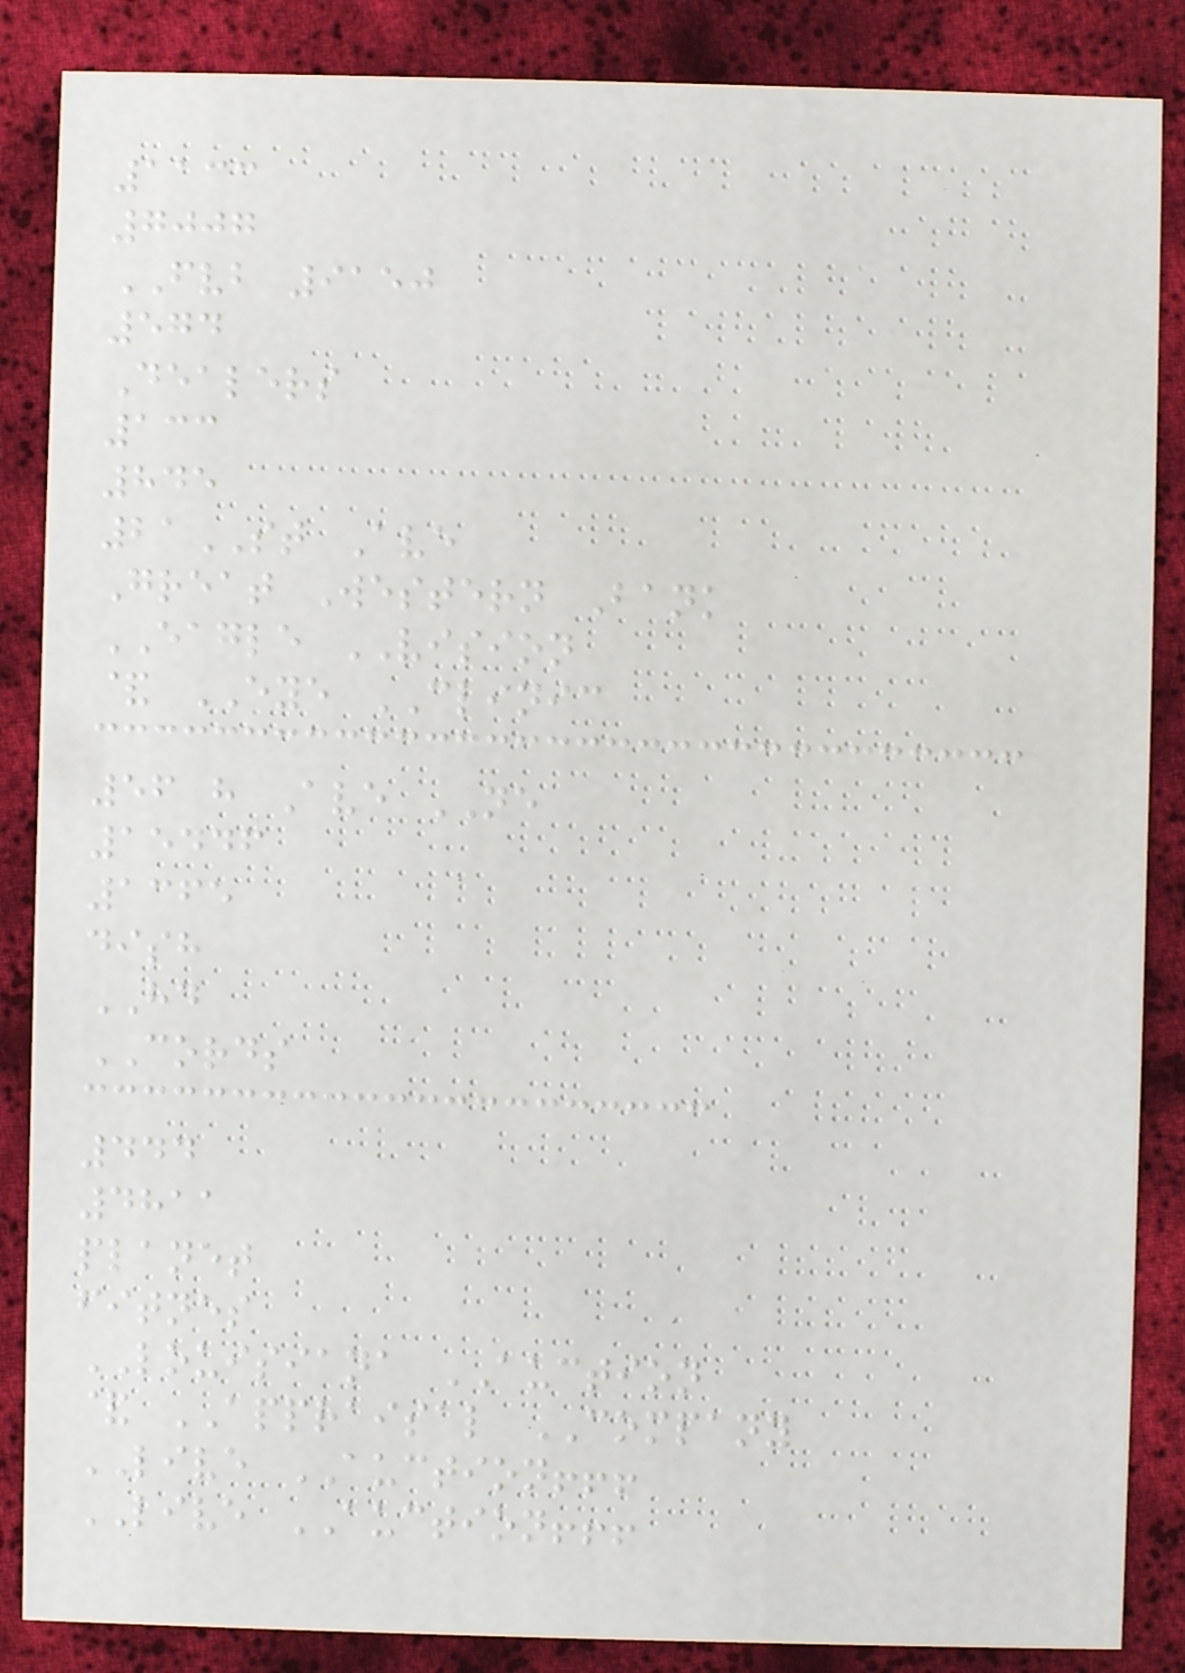1133
7007
FVB 9150
574
Dealers
133
845
21ST Ave
Great Western Bank
EAGLE VISION
& EYE CLINIC
56 h Ave NE
15446
1365
dish
HD
CORDS
444
4811
planet
fitnes
LOUISIANA AUCTION
& APPRAISAL COMPANY
LIVE AUCTION!!!
LIVE AUCTION!!!
